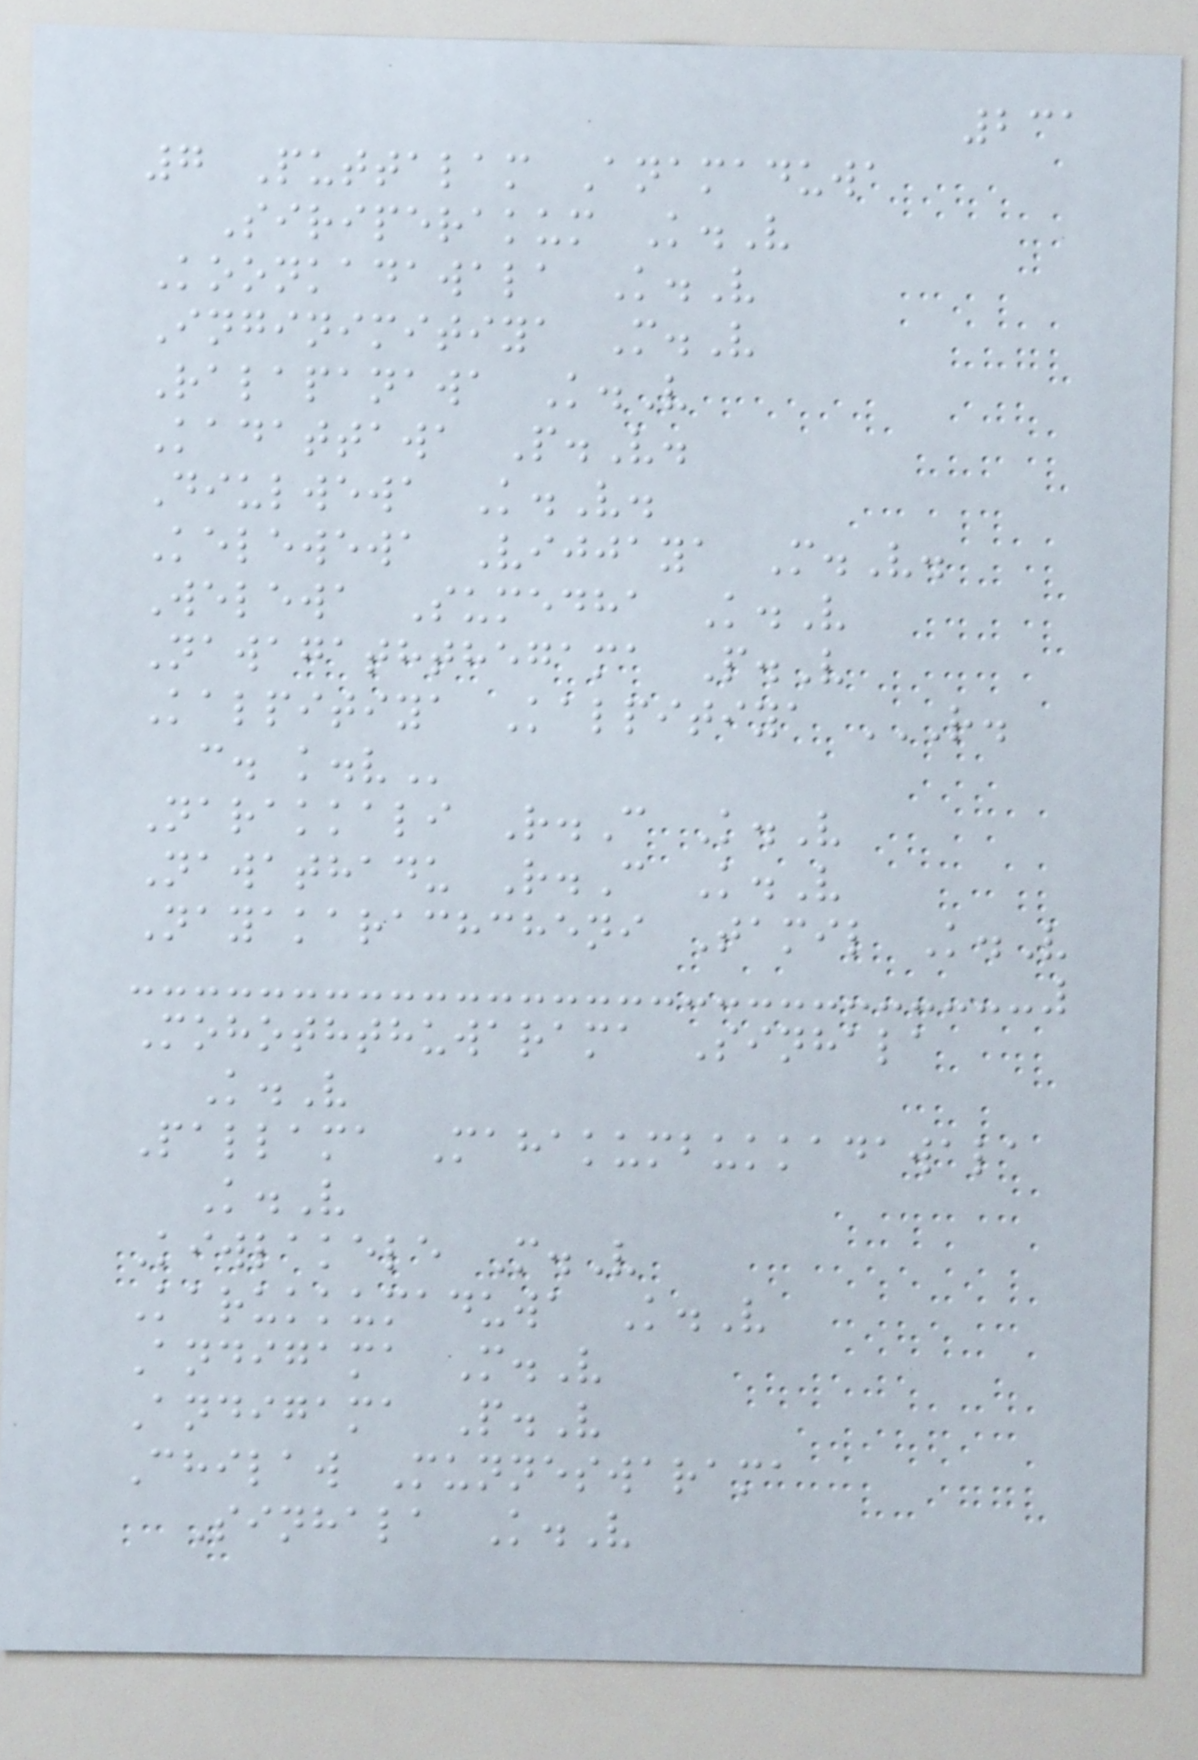231
7 Puttalam Anamaduwa
Siriperakum K.V
Koonkadawala K.V
Inginimitiya M.V
Ralapanawa K.V
Kadattawa P.V.
Diulwewa K.V.
Kelewewa Vijjaya M.V.
Welewa Sumedha K.V
Nawagaththegama P.V
Kalpitiya Kalpitiya R.
C. K.V
Narakkali R.C K.V
Nawathadu R.C K.V
Nayakarachcheni Tamil K.V
Mohoththuwarama Sinhala
K.V
Pallama Mahakumbukkadawala
K.V
Kiwlakele M.V
Karukkumaduwa K.V
Andigama M.V
Andigama P.V
Chilaw Munneswarama
Sinhala K.V
